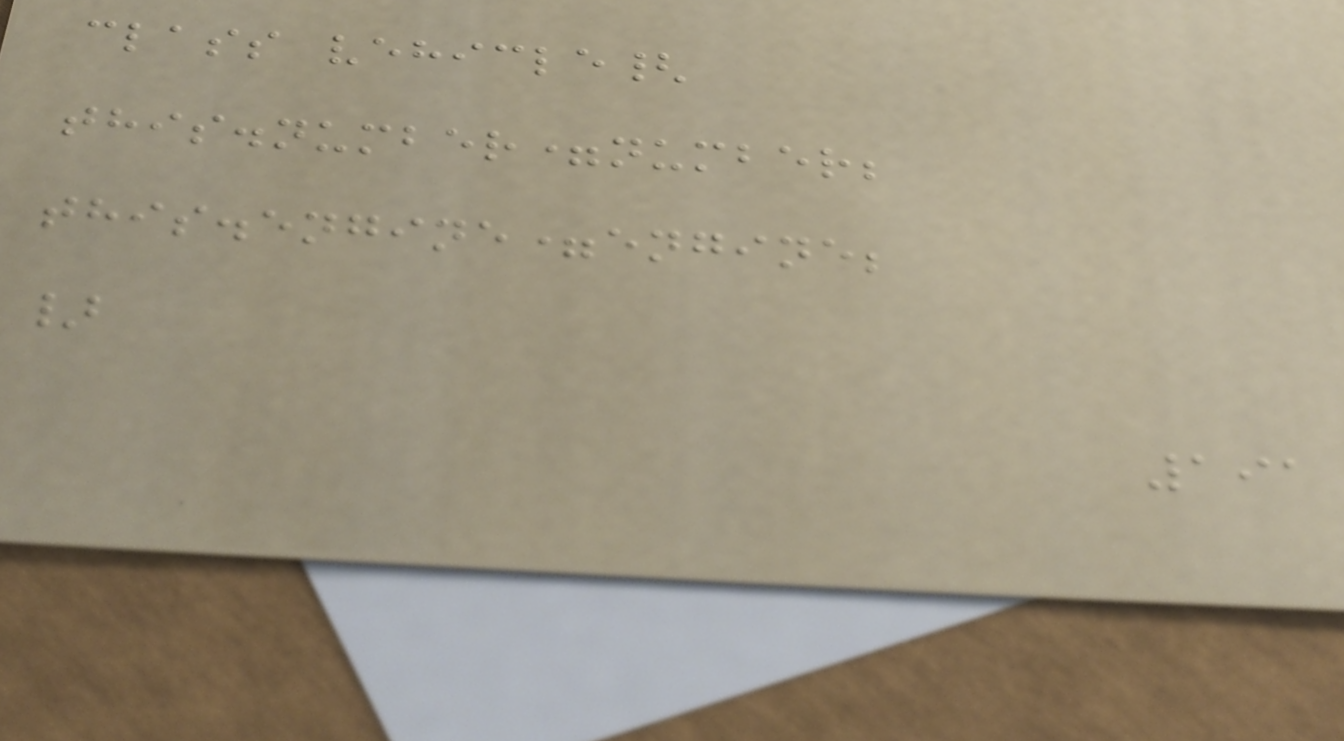class vehicle{
this.number=number;
this.engine=engine;
}
191
